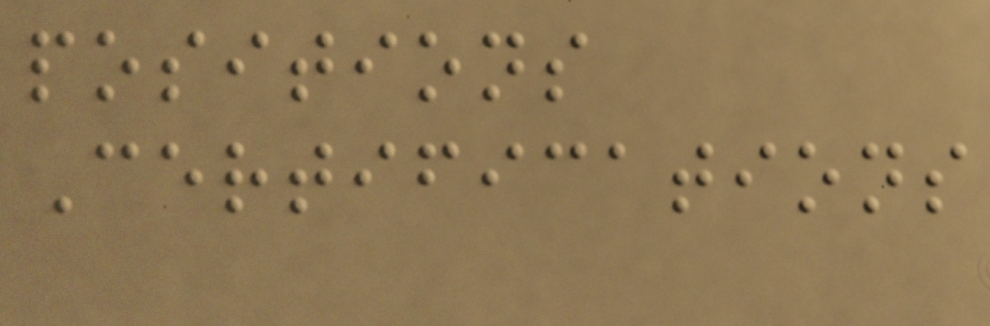positions
Certifications
